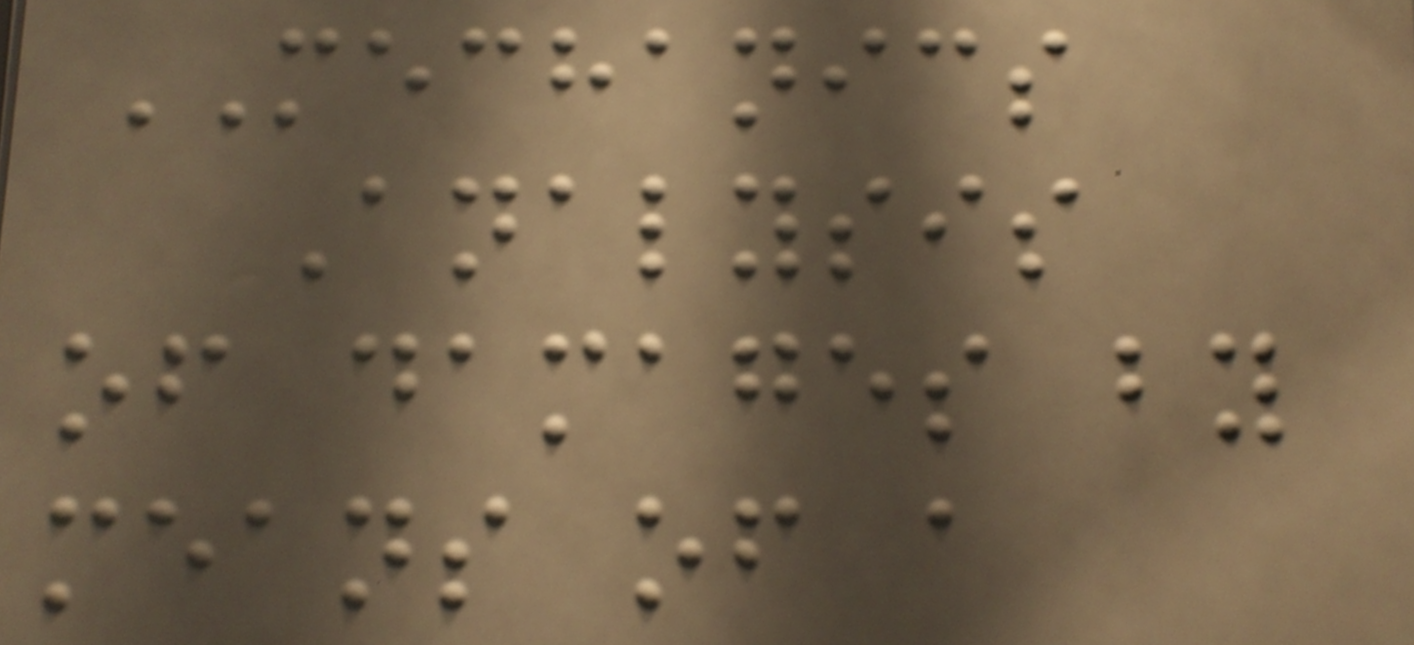MECHANICS
Analysis
of damages by
means of a
